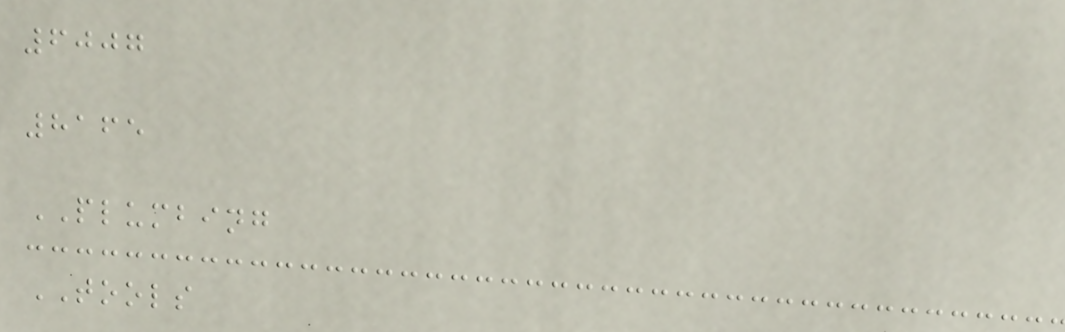6007
8165
PLUMBING
TOOLS
